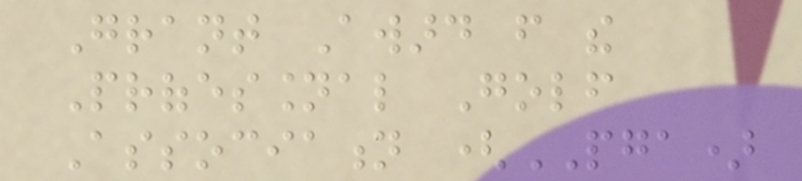Grant Award from the
Professional Golf
Association (PGA)
